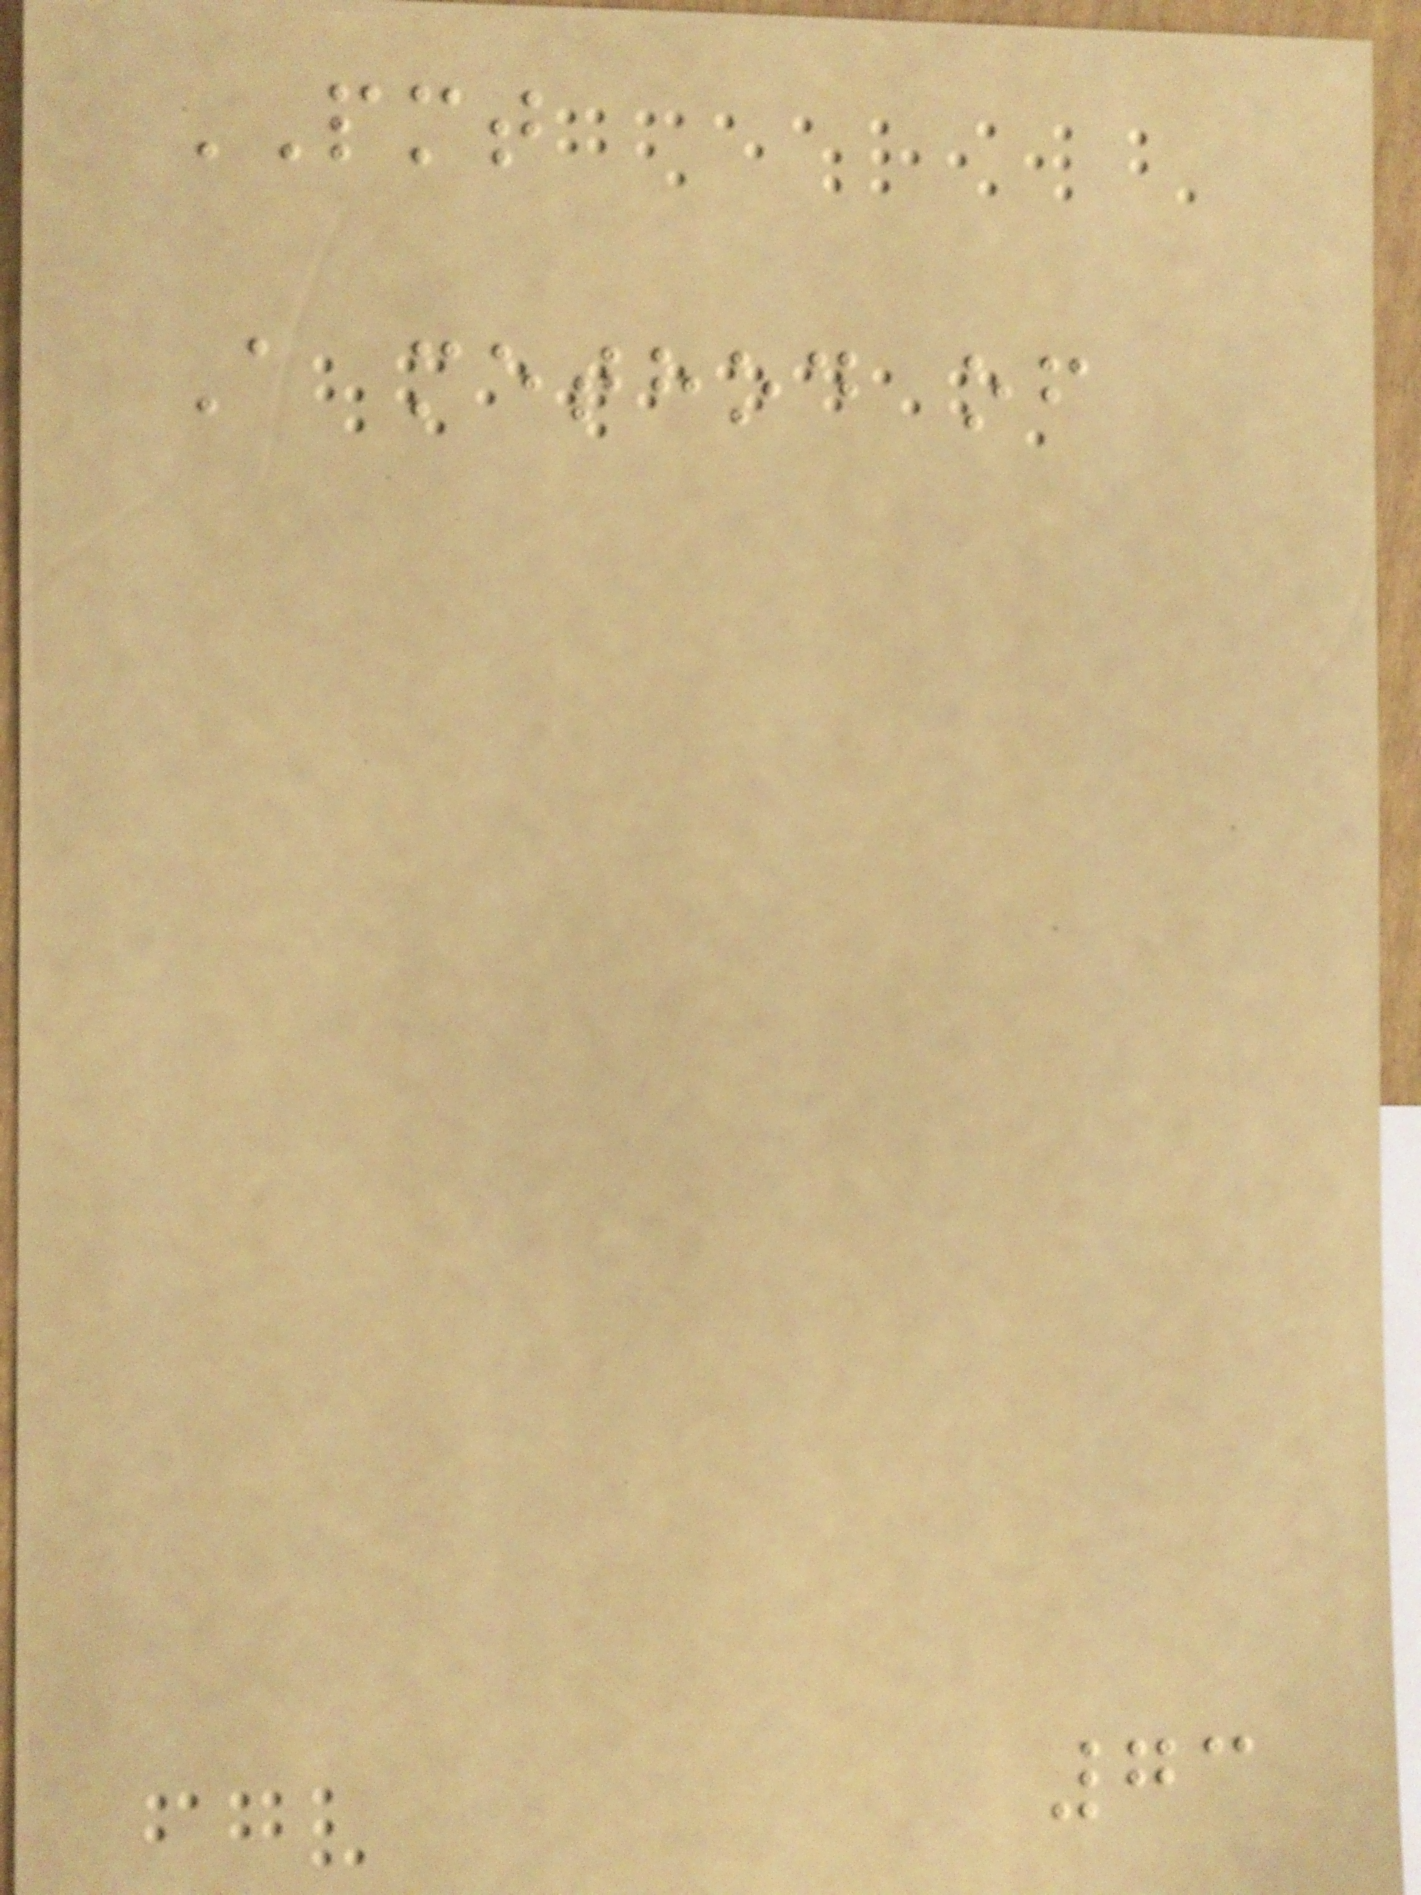PMT
A method of
73
